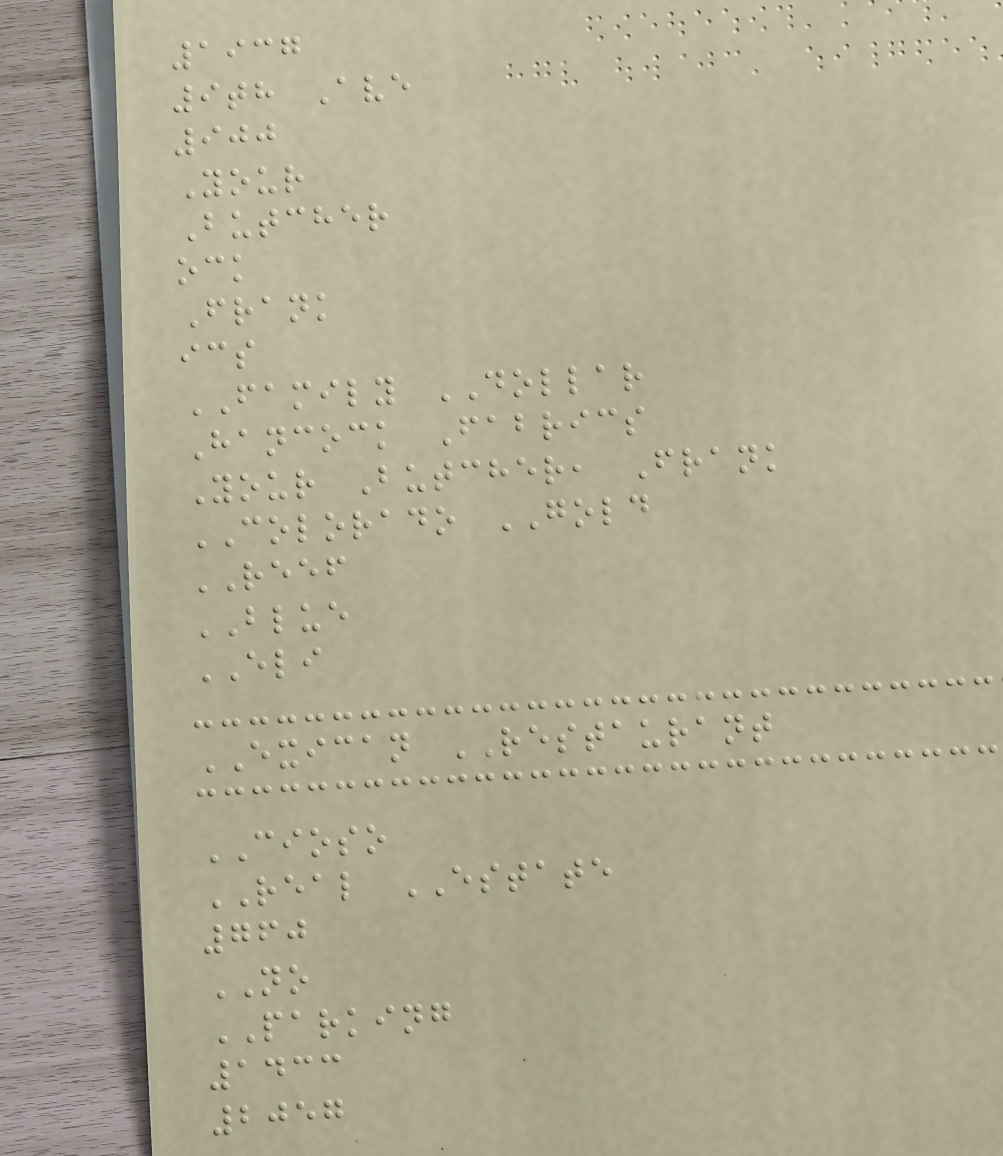1937
9th Ave
900
Your
Butcher
ock
Frank
ics
FAMILY DOLLAR
Hancock Fabrics
Your Butcher, Frank
COLORADO GOLD
REEF
BLUE
ELI
EXICAN RESTAURANT
CIOSO
REAL ESTATE
760
NO
PARKING
1433
2057
